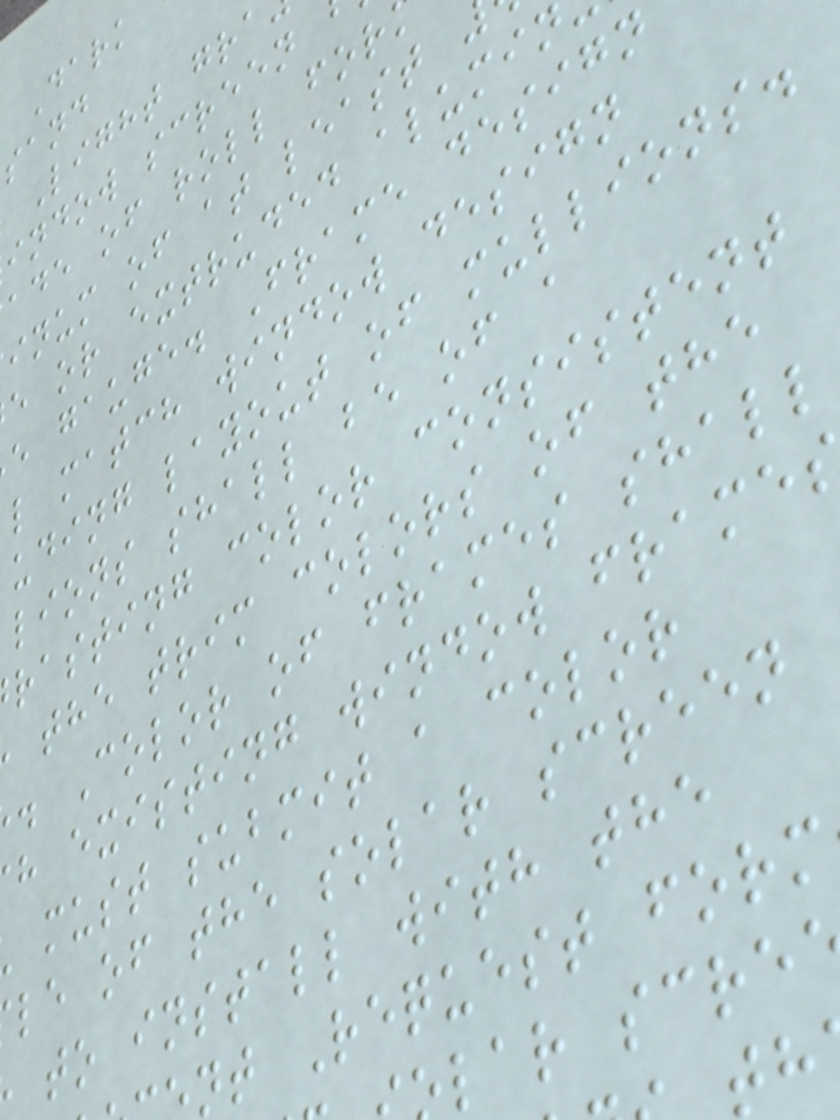sand
Light gra
indow screen
ade of roll for
inum of at least
e or extruded alumin
e gauge. Frame design
l match window design
uding layout of mullions.
lions shall be of a
rasting color consistent
the trim colors of the
. Color of frames shall
h existing window frame
must submit a color
le of the solar screen
to install with the
nt Request form
lar scre
